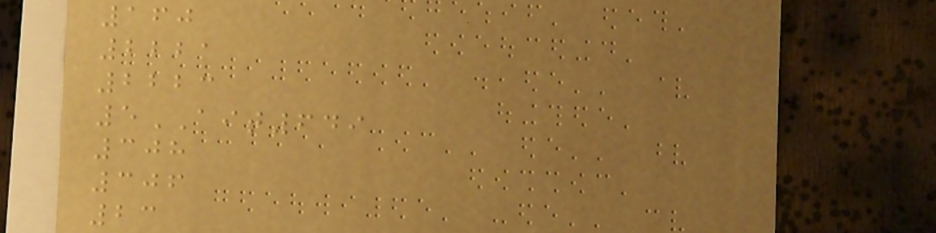160
2221
2223
5AIT649
308
306
23
